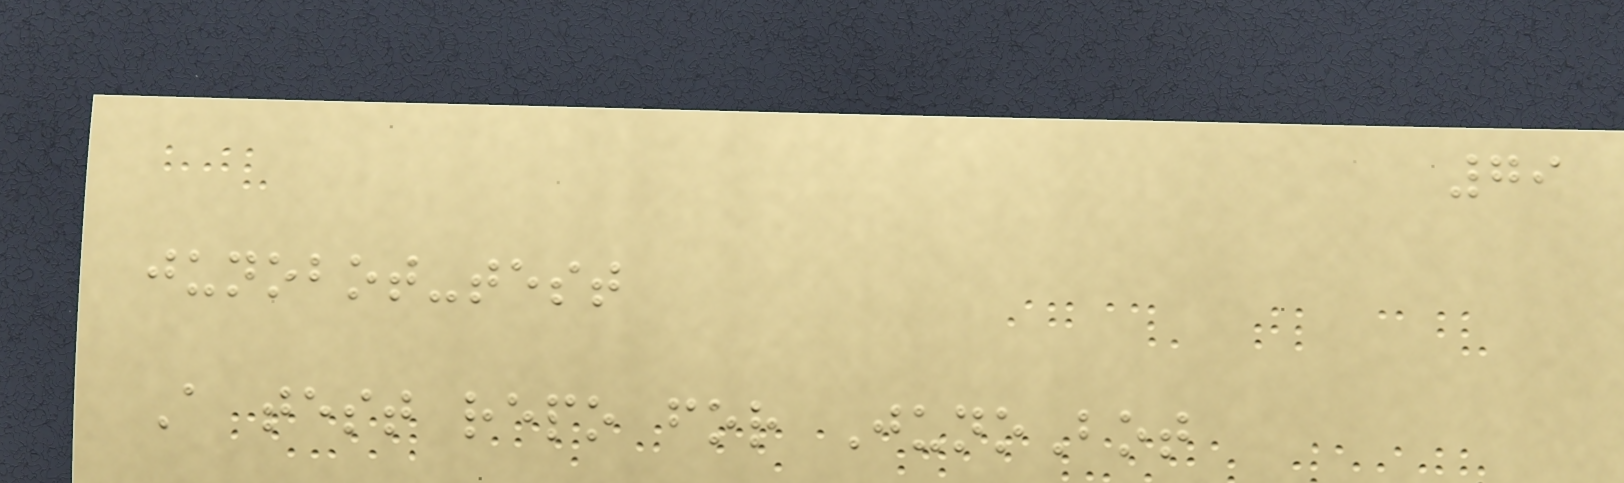79
junobot-test
A test repo for JunoBot
